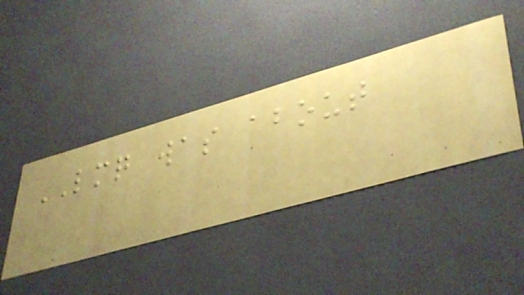LMQ was about
